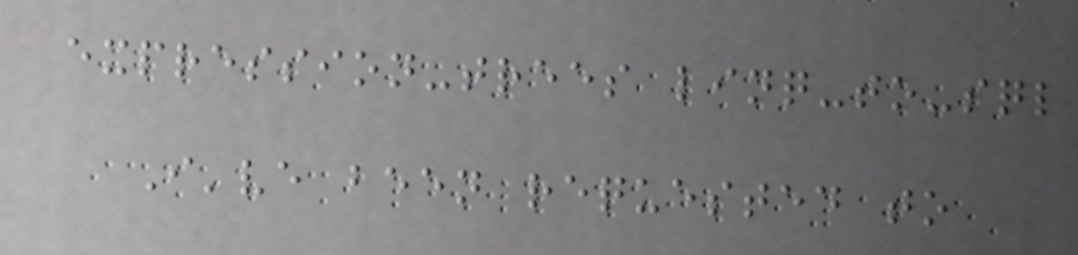expression-trees linq-to-sql
I've been requested to
